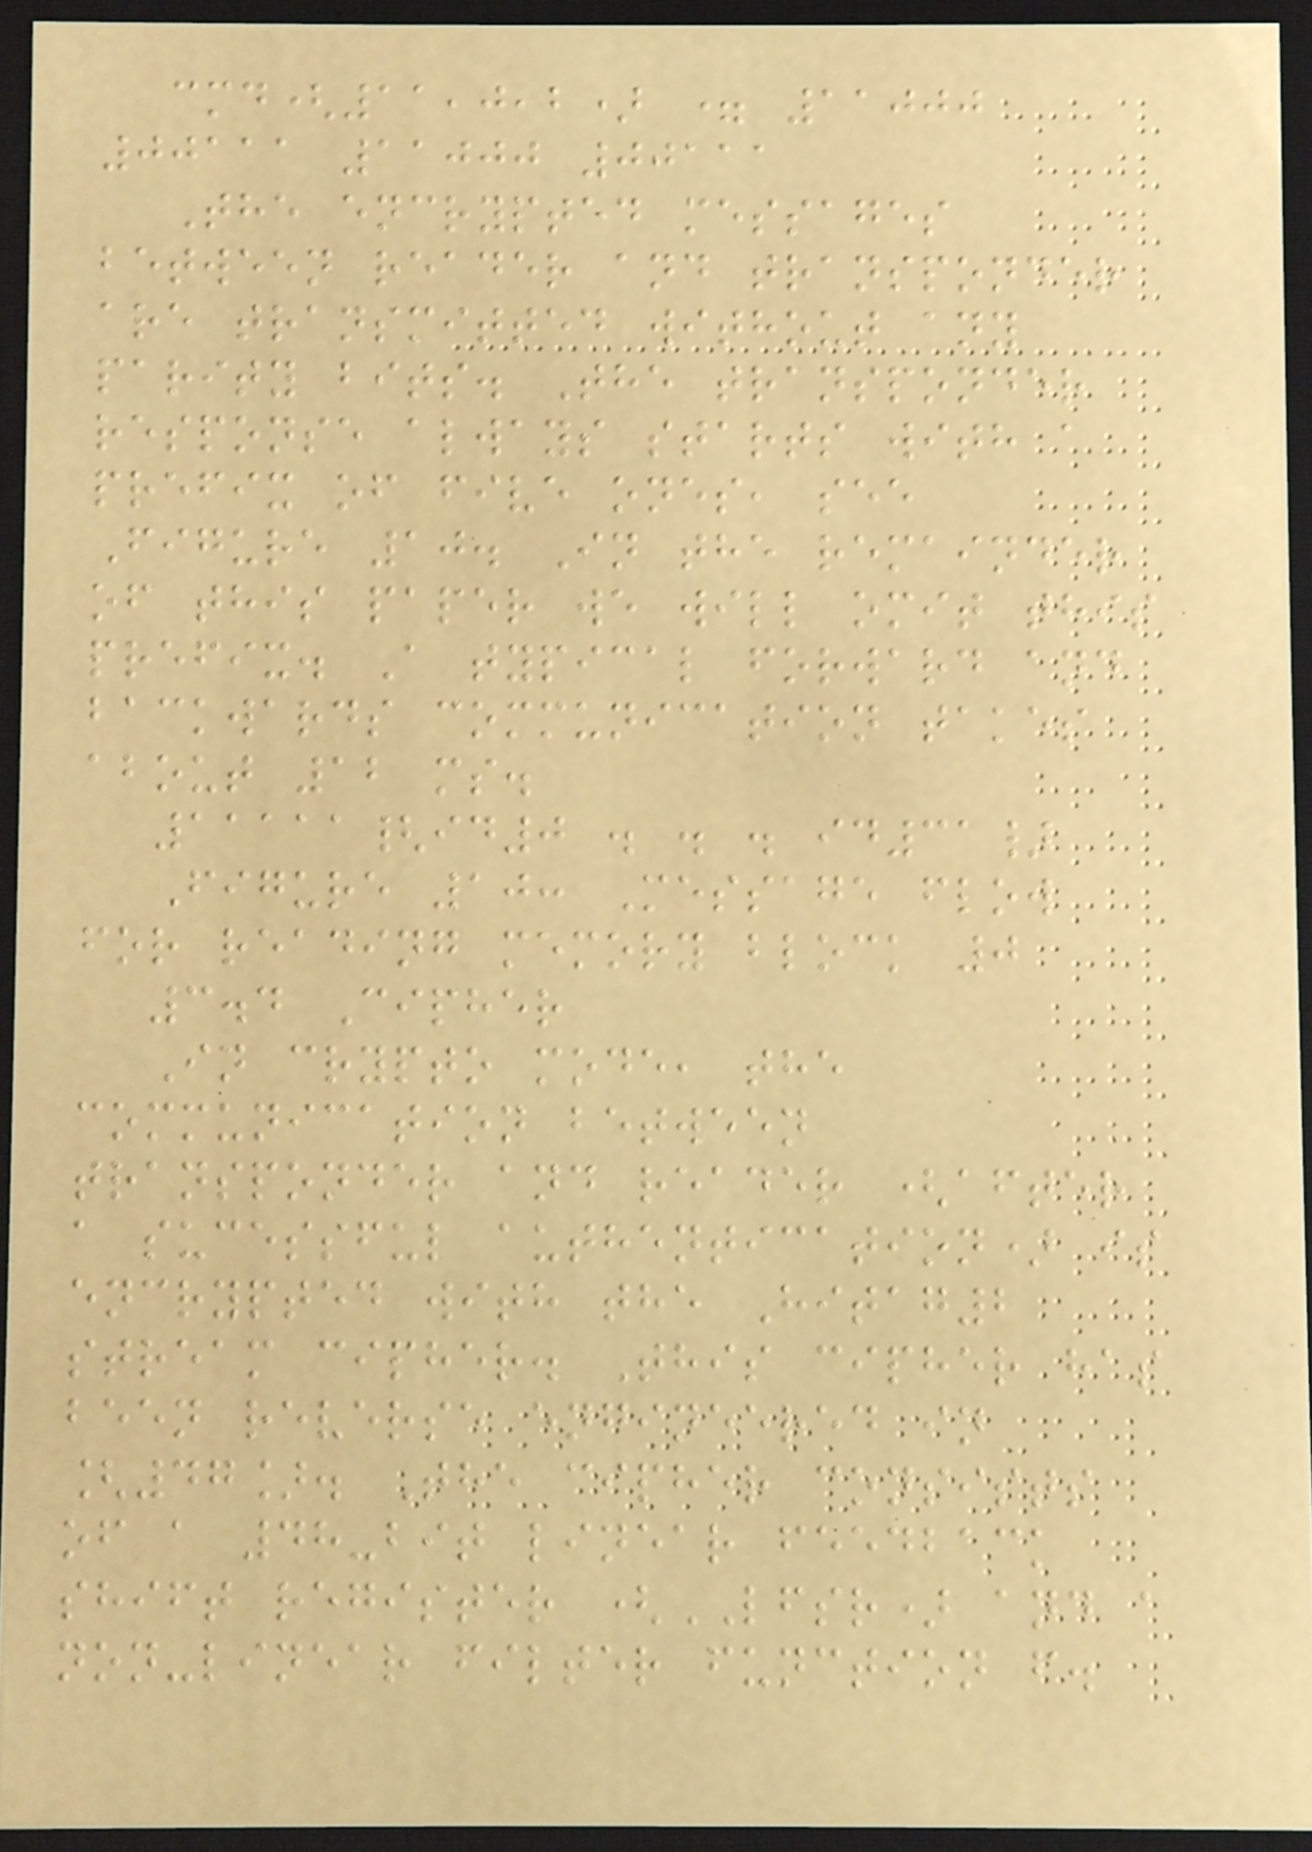cmd(11,0,2) = 11000
00111 11000 00111
The encrypted messages
between reader and transponder
are transmitted without any
parity bits. The transponder
response always starts with a
prefix of five ones, see
Figure 10. In the remainder
of this paper we will omit this
prefix. A typical forward and
backwards communication takes
about 12 ms.
11111{id0 . . . id31}
Figure 10: Message flow
for reading memory block 0
3.4 Cipher
In crypto mode, the
communication between
transponder and reader (after
a sucessful authentication) is
encrypted with the Hitag2
stream cipher. This cipher has
been reverse engineered in
[47]. The cipher consists
of a 48-bit linear feedback
shift register (LFSR) and a
non-linear filter function f.
